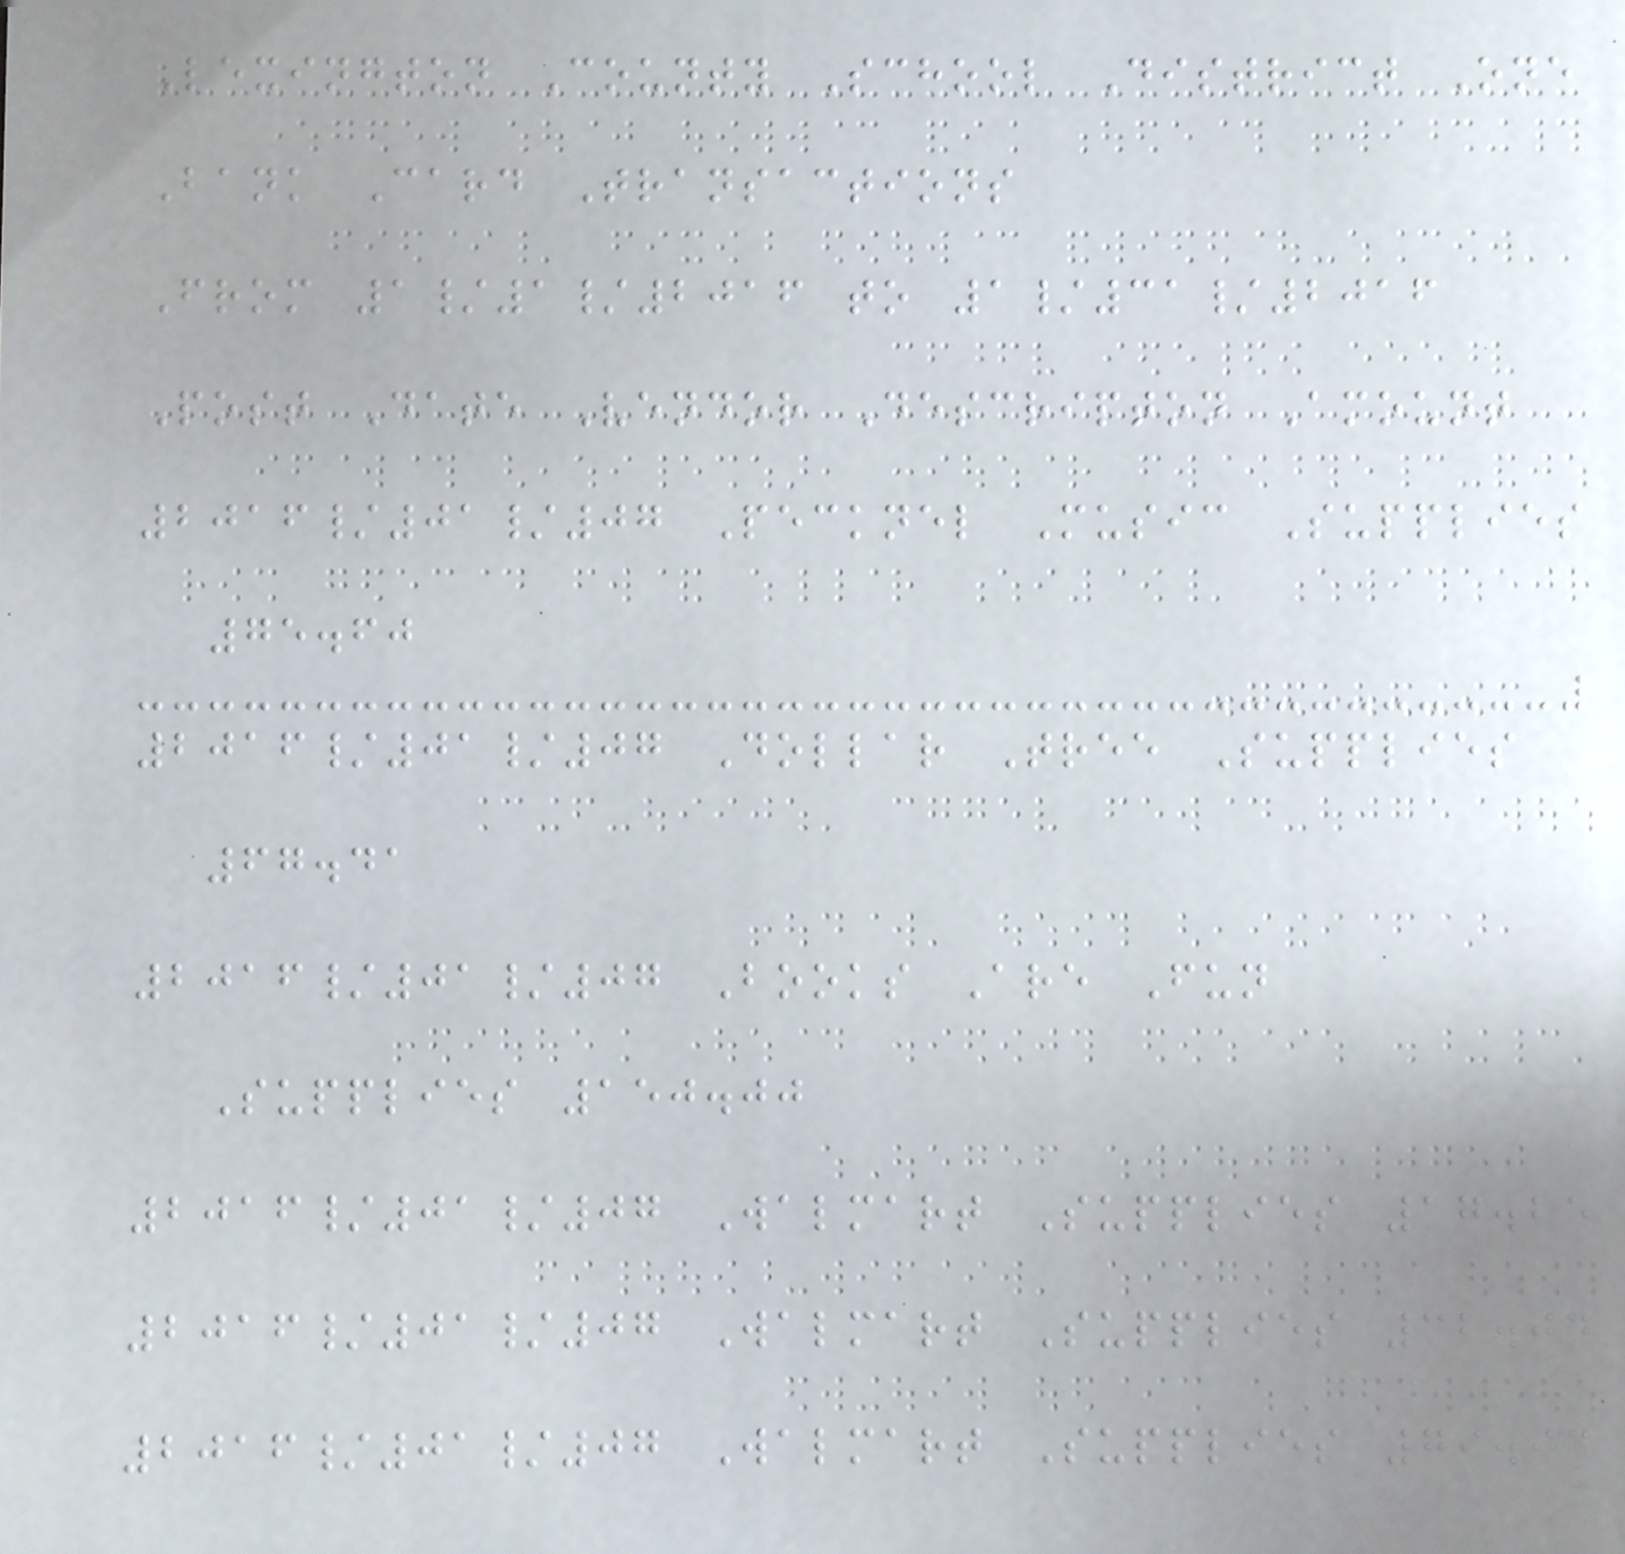Lexington County School District One
Bank Card Transactions
From 1/1/2016 to 1/31/2016
Post Date Vendor Descripton Amount
2016/01/07 Pecknel Music Supplies
75.60
2016/01/07 Dollar Tree Supplies
67.41
2016/01/07 Books Are Fun
Supplies 150.00
2016/01/07 Walmart Supplies 17.25
2016/01/07 Walmart Supplies 32.04
2016/01/07 Walmart Supplies 79.93
